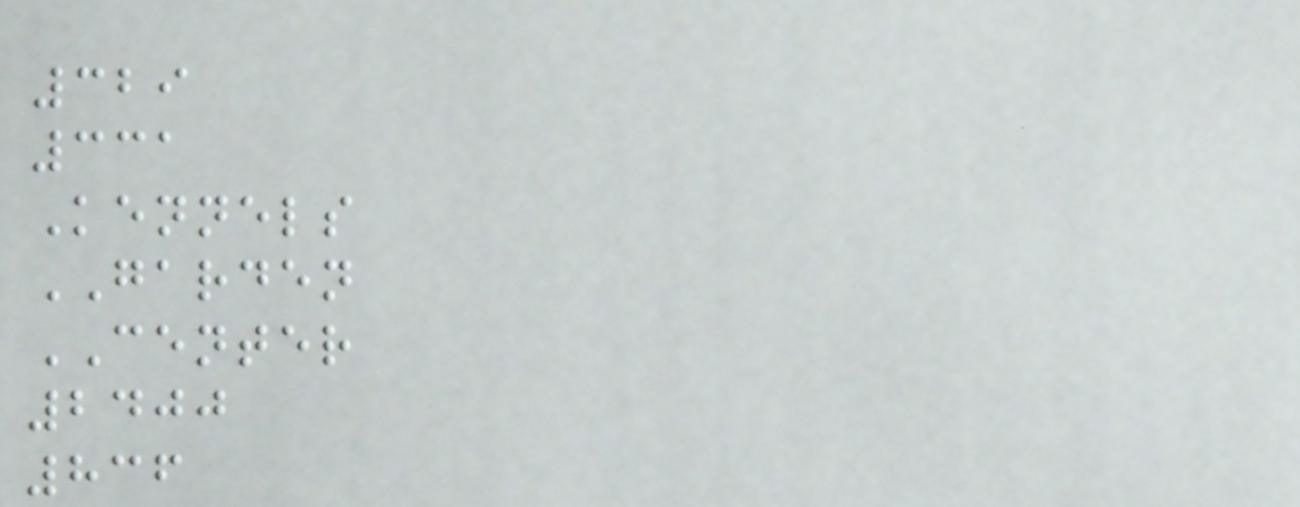329
331
Kennels
GARDEN
CENTER
2400
836
